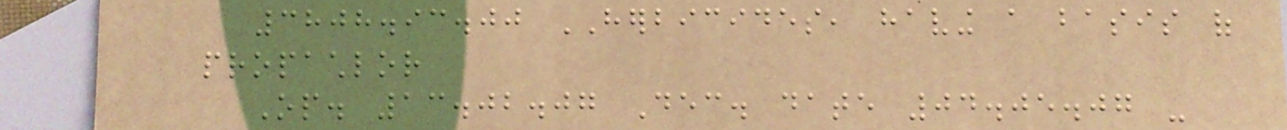3808.93.00 HERBICIDES, having a basis of
propachlor
Op. 13.02.07 Dec. date 04.05.07 -
